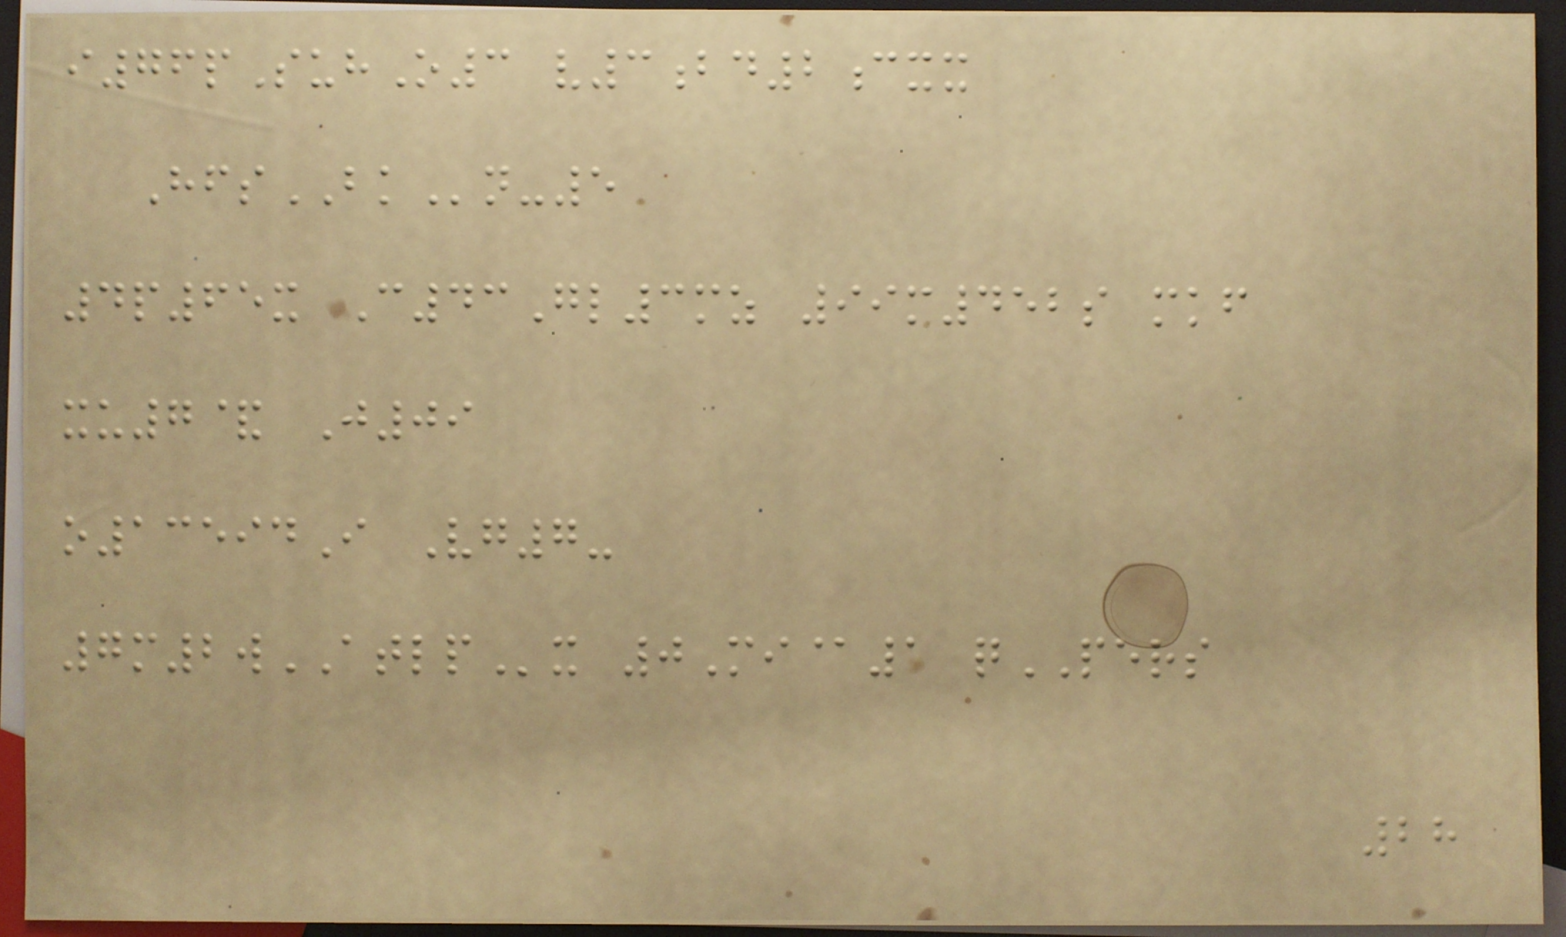i76pSuhO3 v3bd2cxx
HfsBKn-5
4p65x C43Gl3mz 99m452s mkf
xu7& J09
o13594I Vg7-
7m2wATLPx 0Mi@1 qPERS
28
